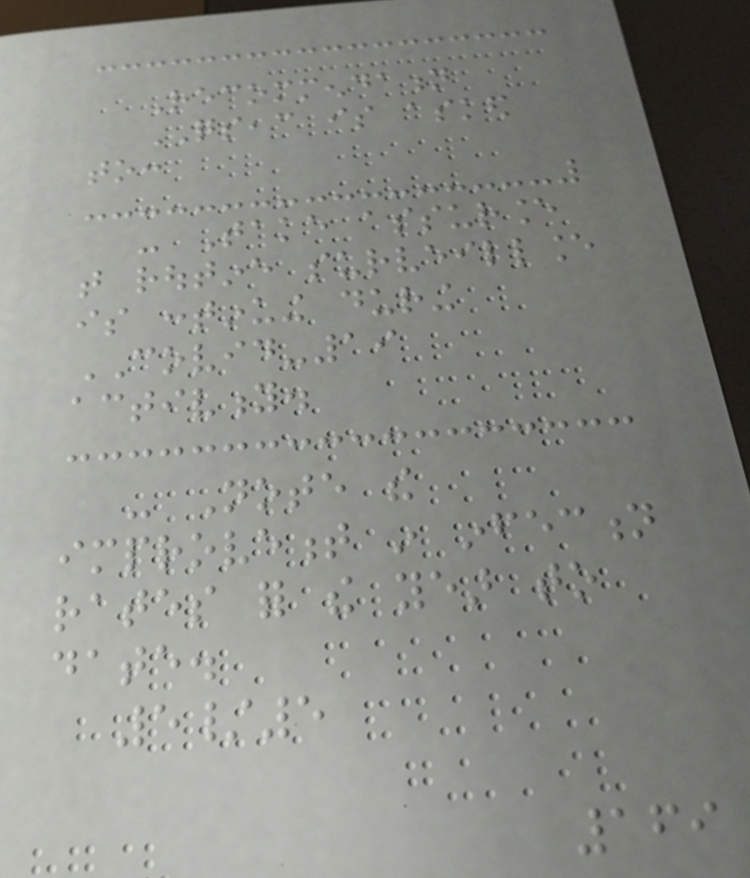Recommendation
QSEAC is asked
to:
- Take assurance
that routine surveillance
is continuing during
COVID-19
activity.
- Note the
improvement in infection
rates for the year to
date.
5/5
169
